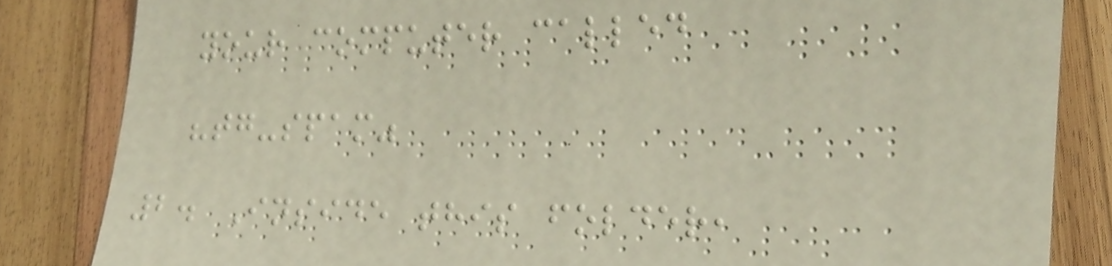your computer called
"tg-spam"
2. Inside this folder,
